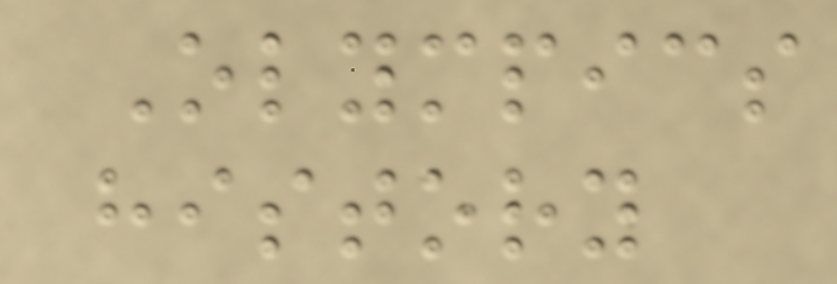Olympics
history
